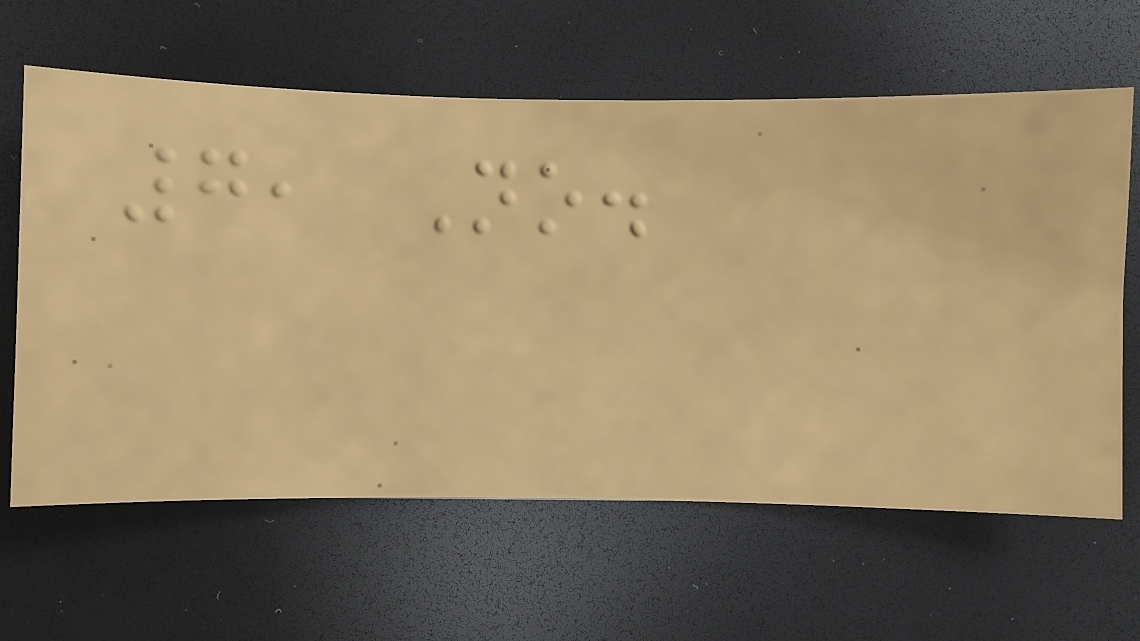7, No.
